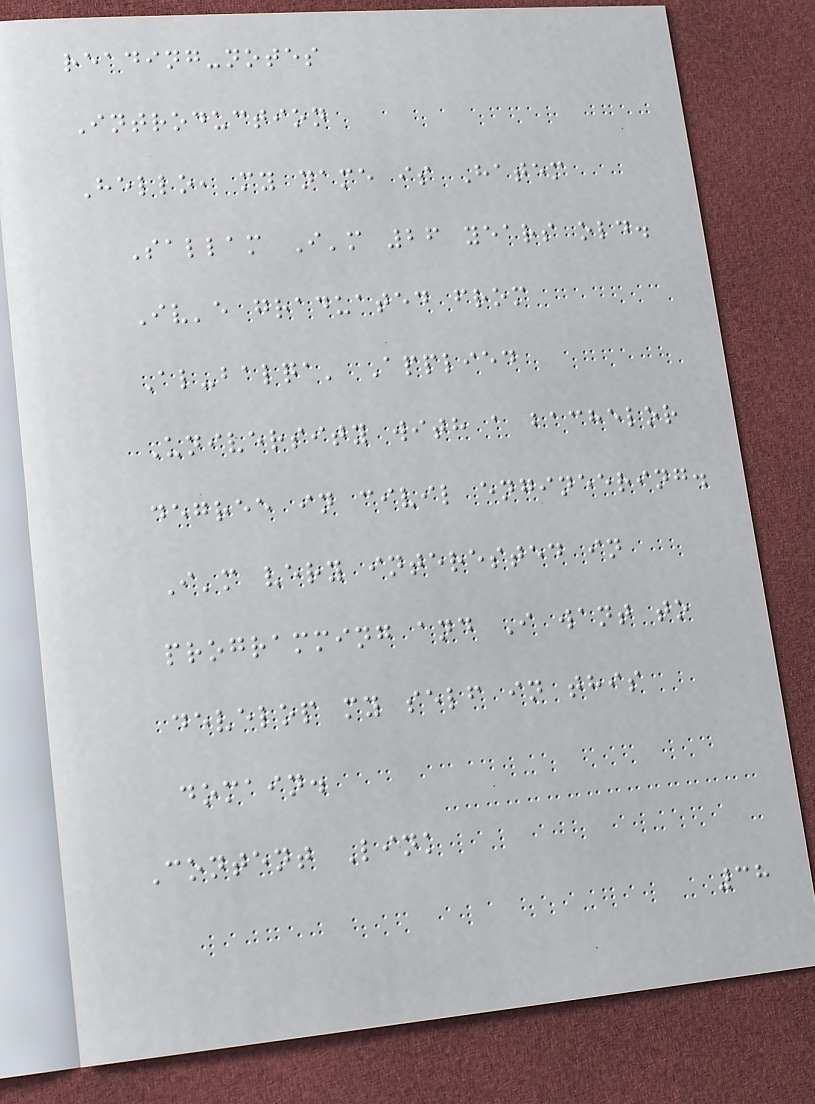reading-notes
Introduction
Hello, my name is Hatem
Sallam I'm 26 years old.
Iv'e graduated from
Al-balqa' Applied
University with a bachelor
degree in civil engineering.
I'm very interested in
programming and I want to
develop my self in this
domain.
Content Link
38
